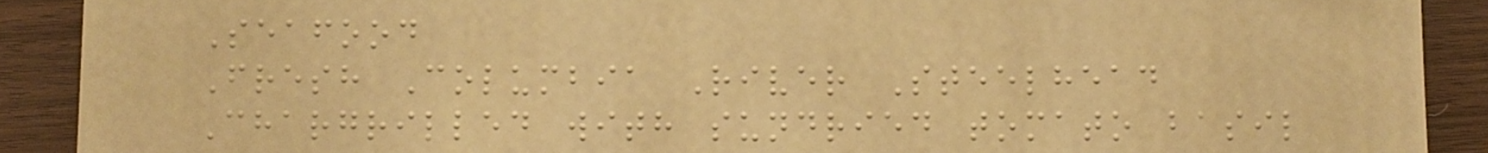Seafood
Fresh Columbia River Steelhead
Chargrilled with sundried tomato basil
